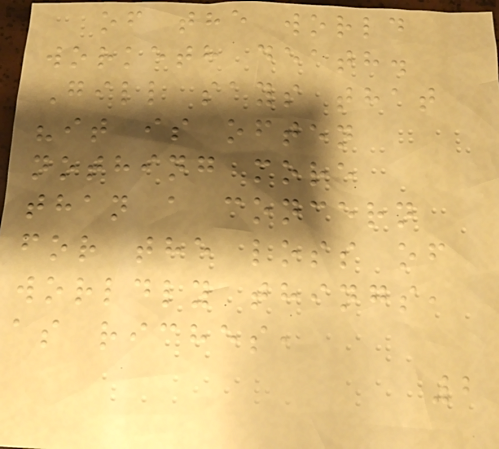of the world
worketh death.
Gill says that
"it is often
nothing more
than a concern
for the loss of
worldly things,
as riches,
2
